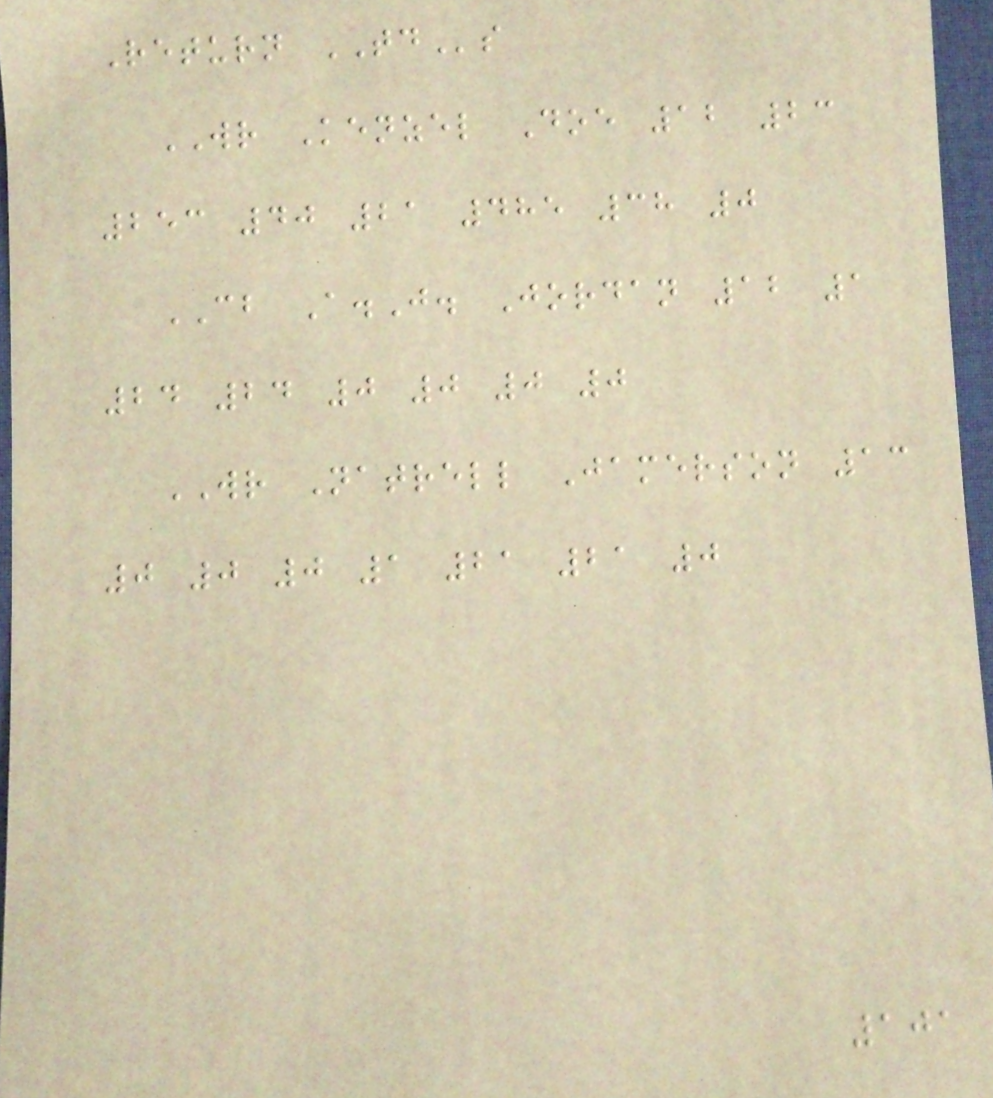Return TDs
WR Kenzel Doe 12 23
253 40 21 485 38 0
CB A.J. Jordan 12 1
24 24 0 0 0 0
WR Natrell Jamerson 13
0 0 0 1 21 21 0
101
